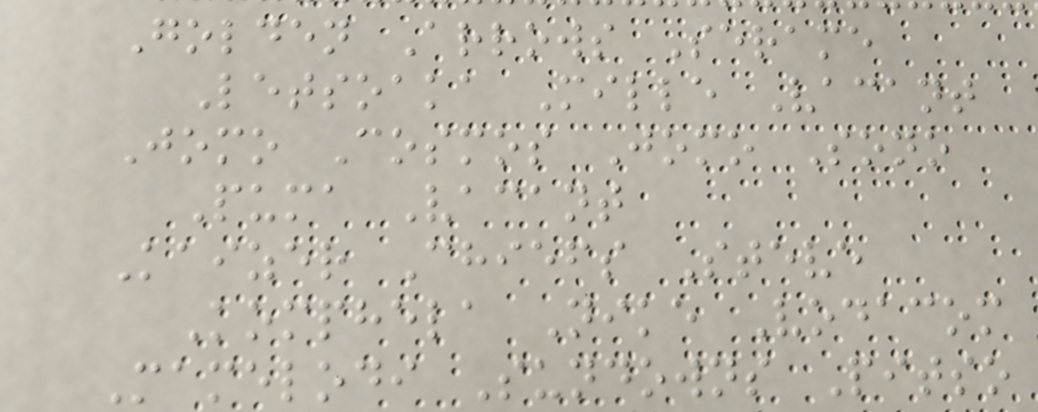Golden Arrows Serame
Letsoaka Mille Vacant
Jomo Cosmos Jomo Sono
Puma Vacant
Kaizer Chiefs Steve
Komphela Nike Vodacom
Mamelodi Sundowns Pitso
